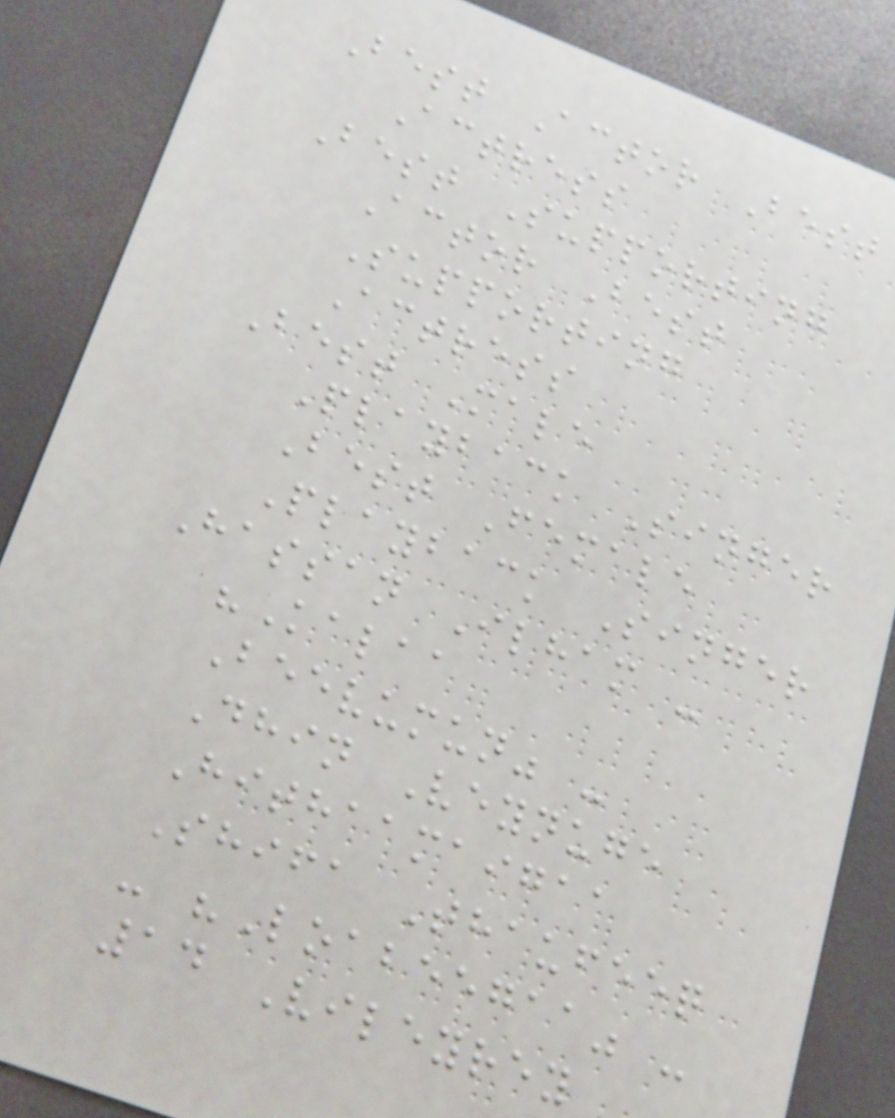Best Actor Best
Actress
Best Supporting
Actor Best
Supporting
Actress
Best Male
Playback Singer
Best Female
Playback Singer
Hassan Ilham -
"Kalaa
Beevumun" -
Dhin Veynuge
Hithaamaigaa
Shifa Thaufeeq
- "Loabeegaa" -
14 Vileyrey
